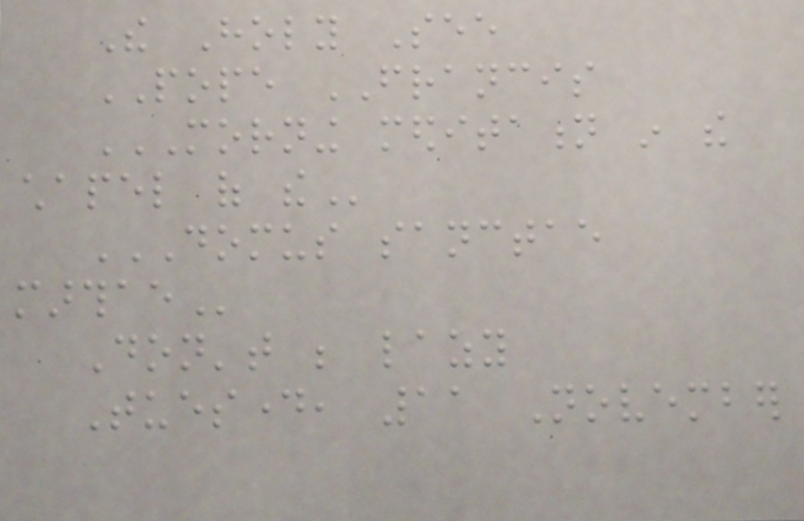The Holy See
POPE FRANCIS
MORNING MEDITATION IN THE
CHAPEL OF THE
DOMUS SANCTAE
MARTHAE
Don't be lazy
Tuesday, 11 November
